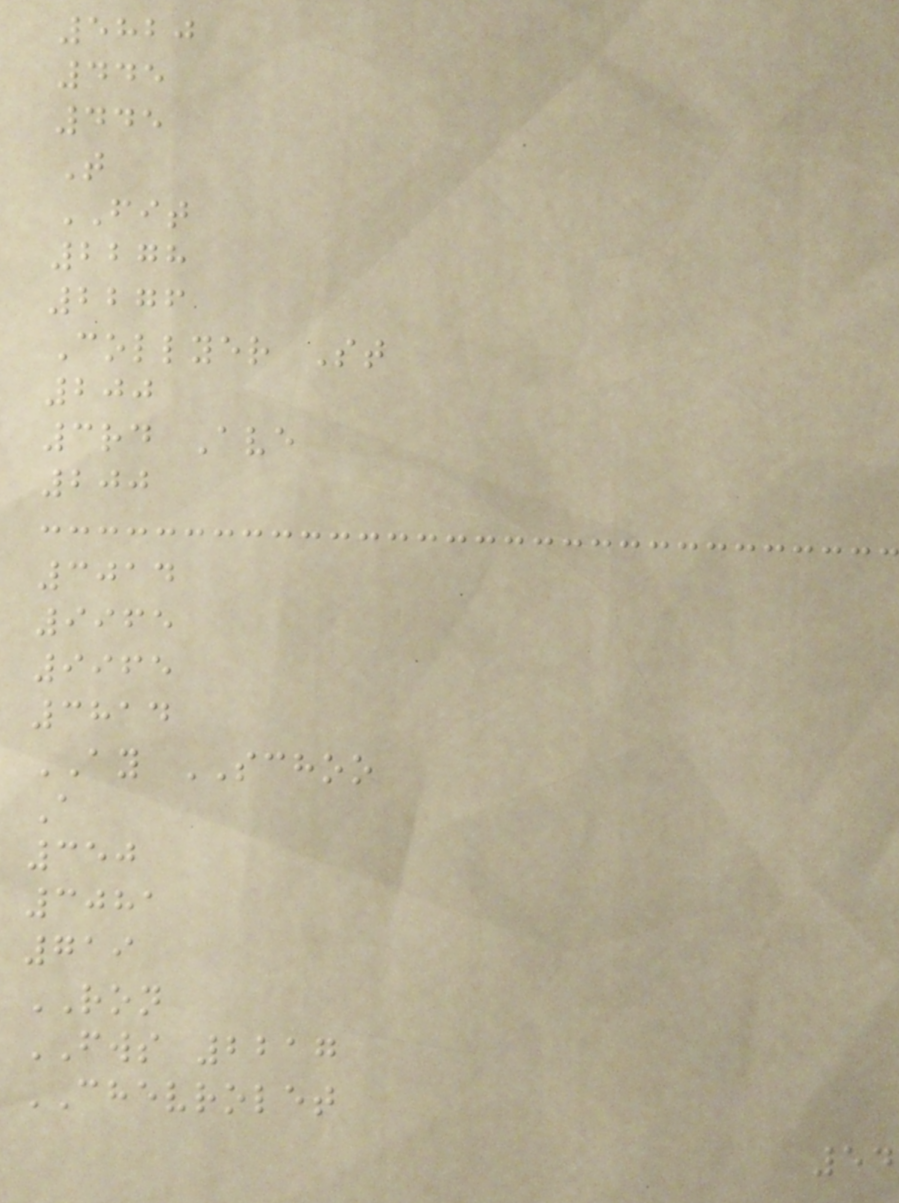5820
445
445
T
FIT
2278
2276
Collyer St
200
3rd Ave
200
3014
9965
9965
3814
AY SCHOO
A
350
3081
719
RON
FWS 2217
CHEVROLET
54
